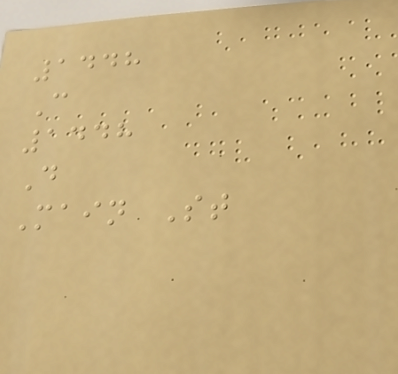1448
C
1448
D
Main St
